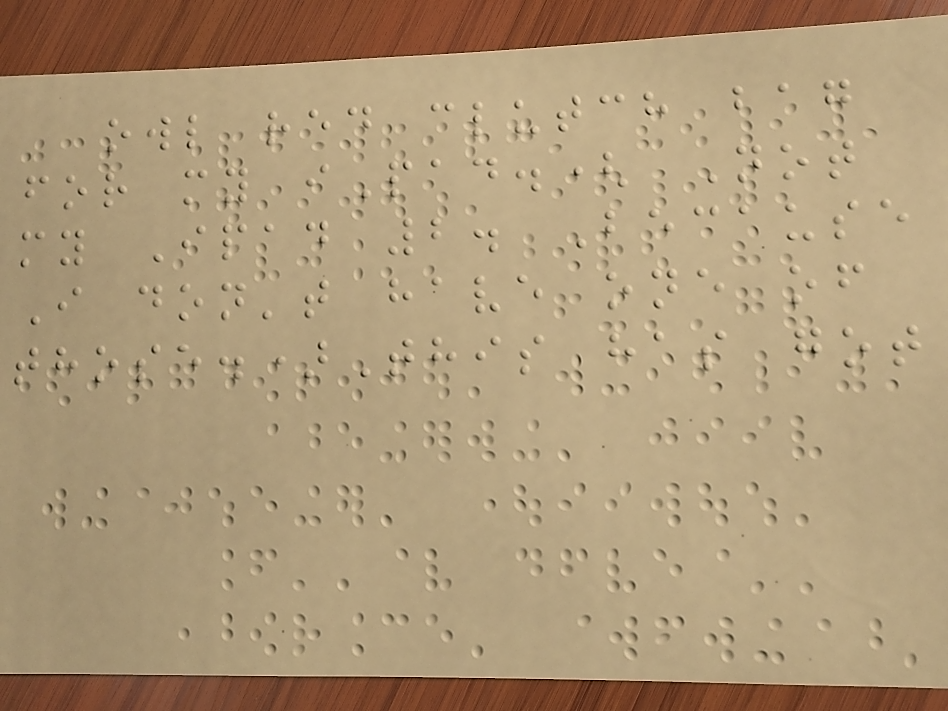owl red clutch bag
for my iPad.( Not
my Ipad 2. Because
I don't have one of
those.)This has got
